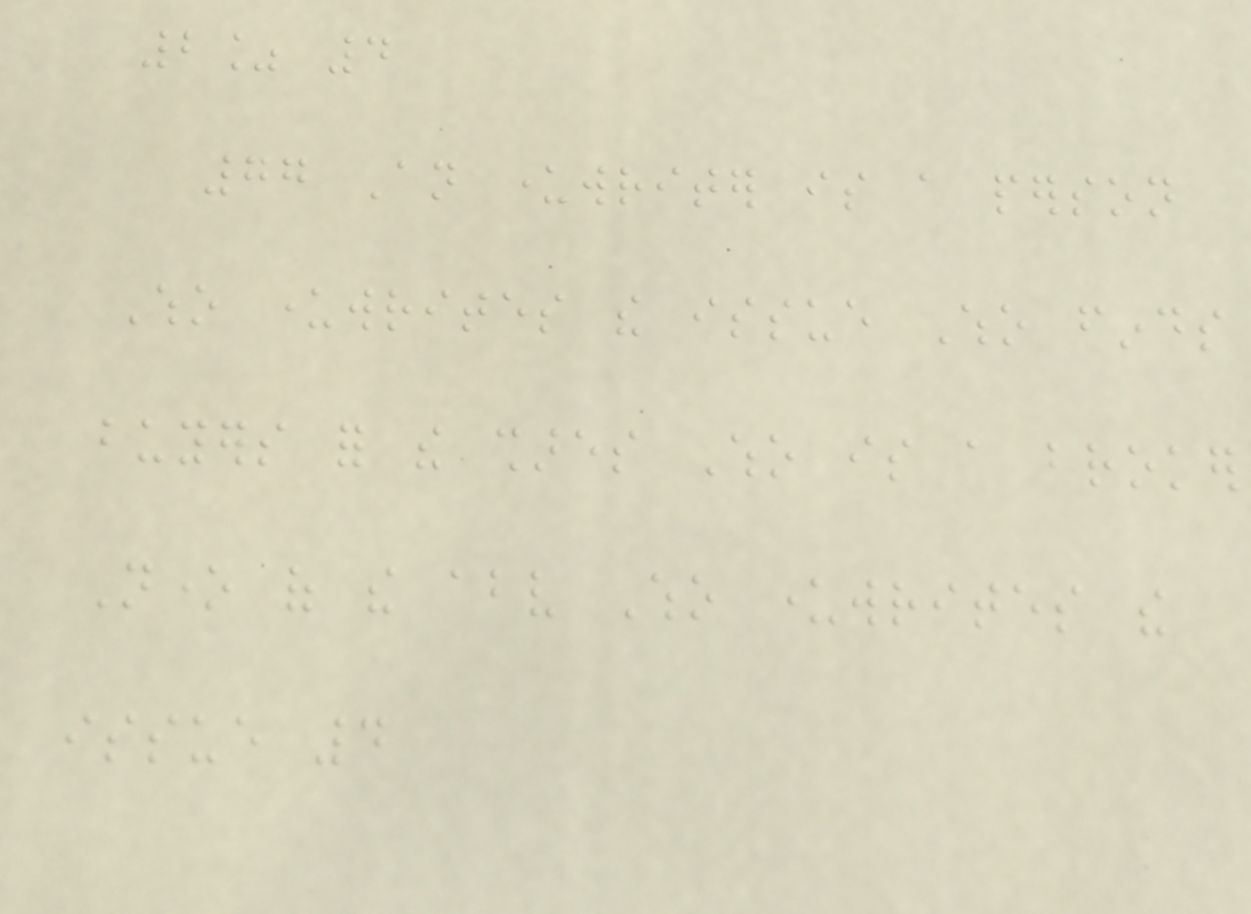2% 4
77 An underwriter is a person
Who underwrites the issue Who finds
buyers for the shares Who is a broker
None of the above Who underwrites the
issue 4
